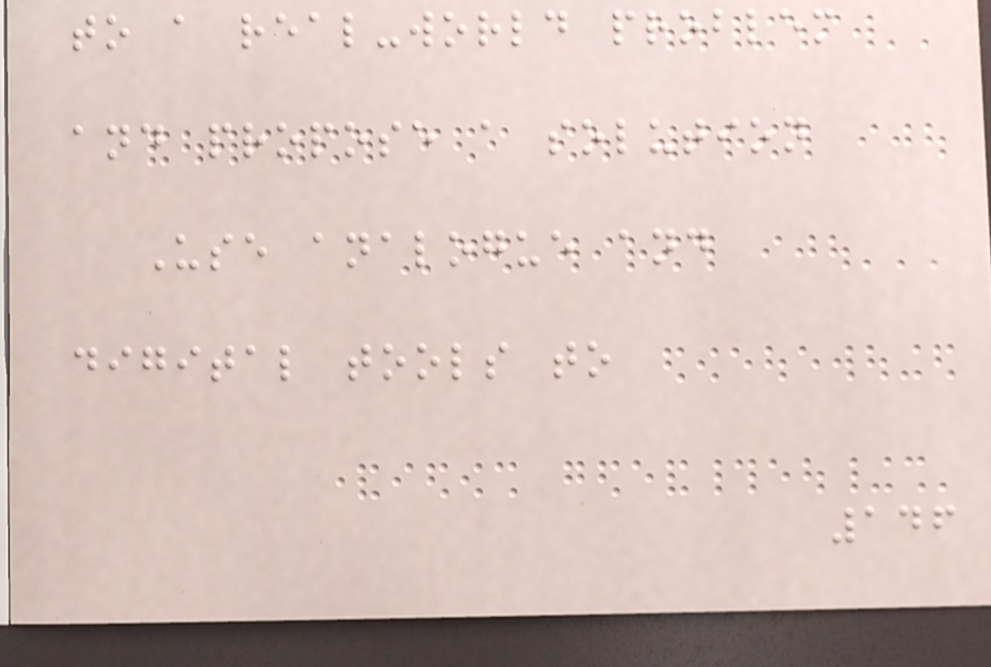to a real-world problem
and propose a solution
Use analogue and
digital tools to
146
